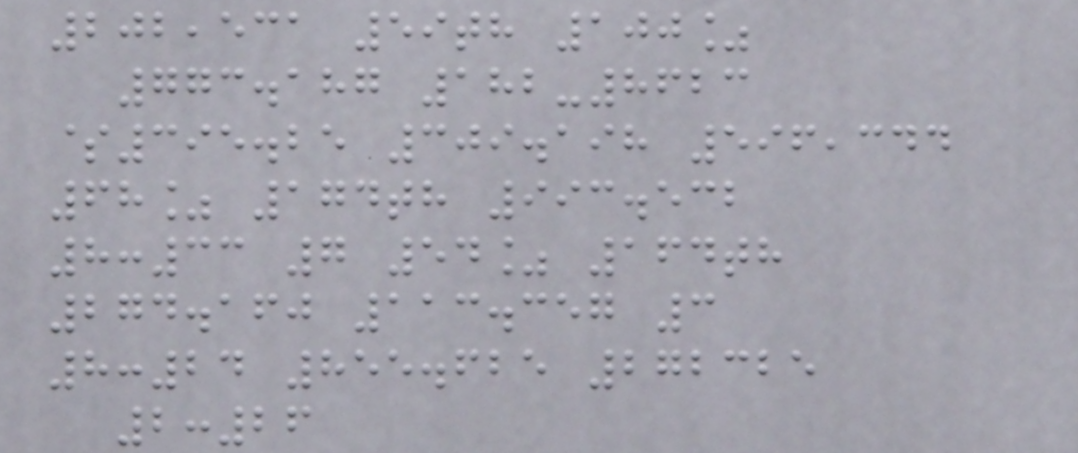202,531 59th 100%
773.187 182-8623
$395.25 309.198 596,344
68% 174th 993.532
8:33 7 54% 164th
274.160 113.357 3
8:24 855.625 272325
2:26
